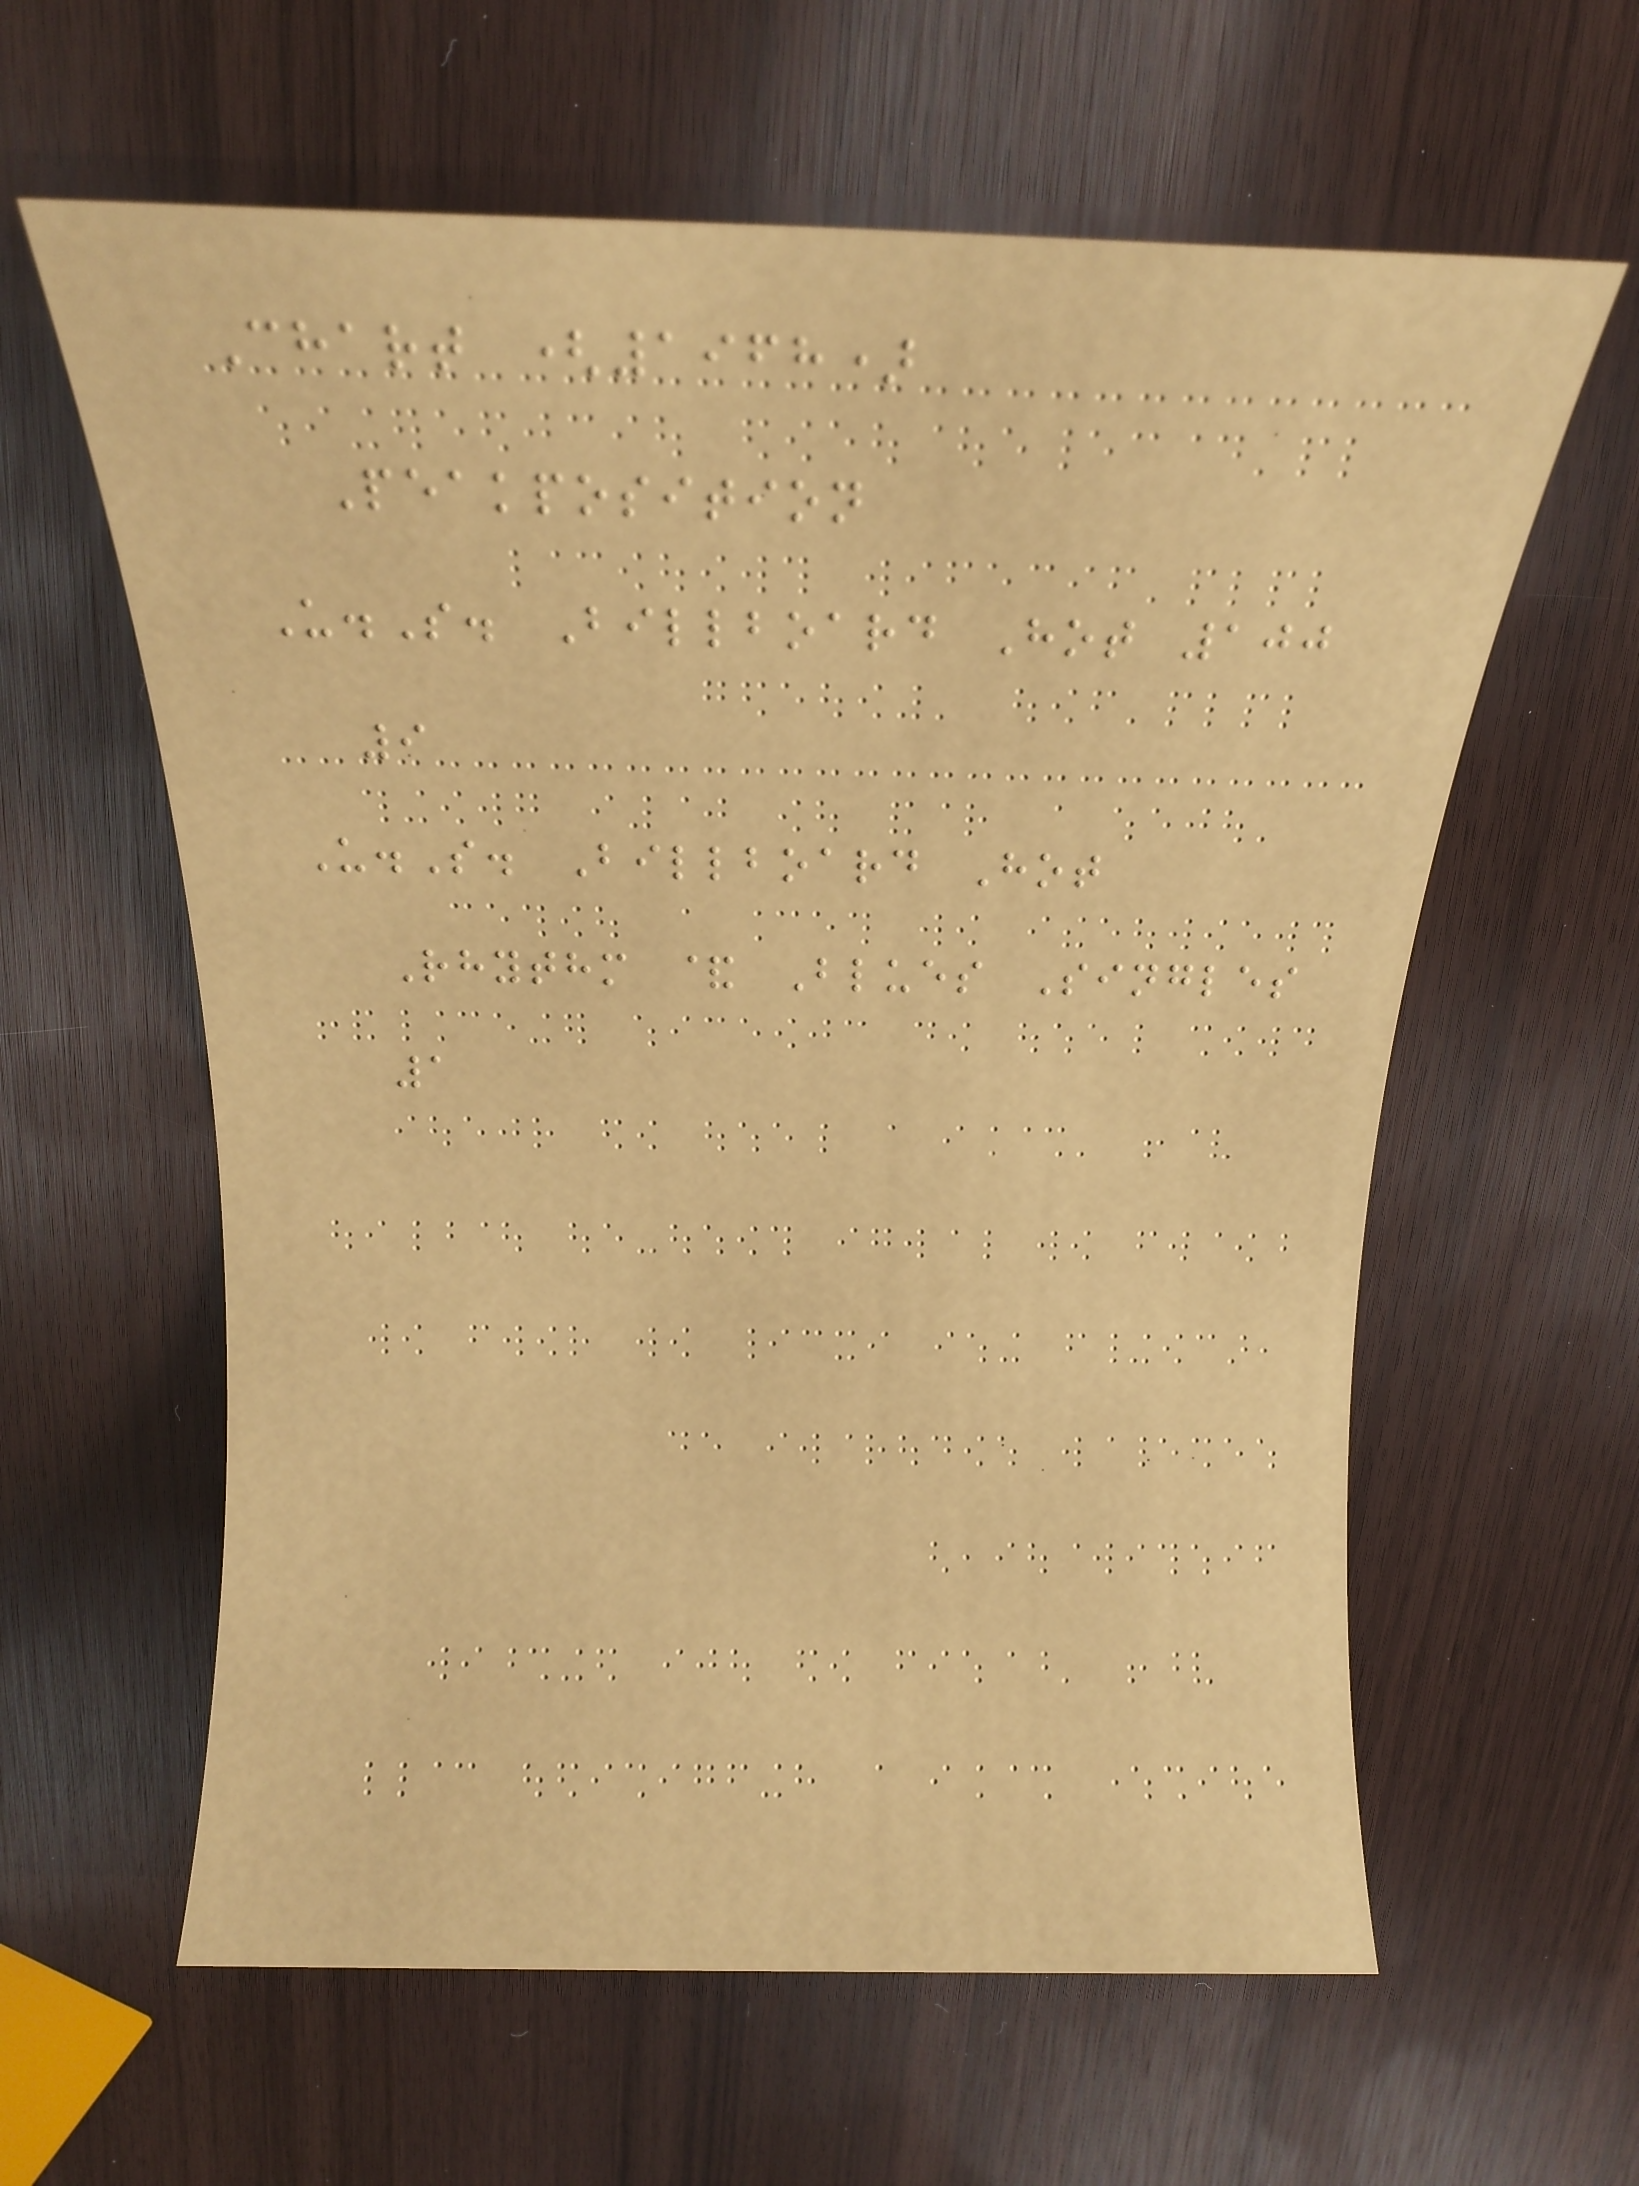Chart (1968)
Peakposition
U.S. Billboard Hot 100
9
U.S. Billboard Hot
Rhythm & Blues Singles
1
